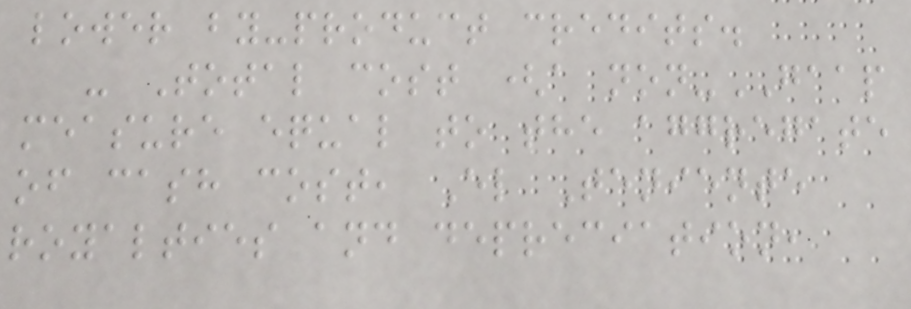lower by-product credits.
- Total cost (a non-GAAP
measure equal to the aggregate
of cash cost, El Teniente
royalties and depreciation,
